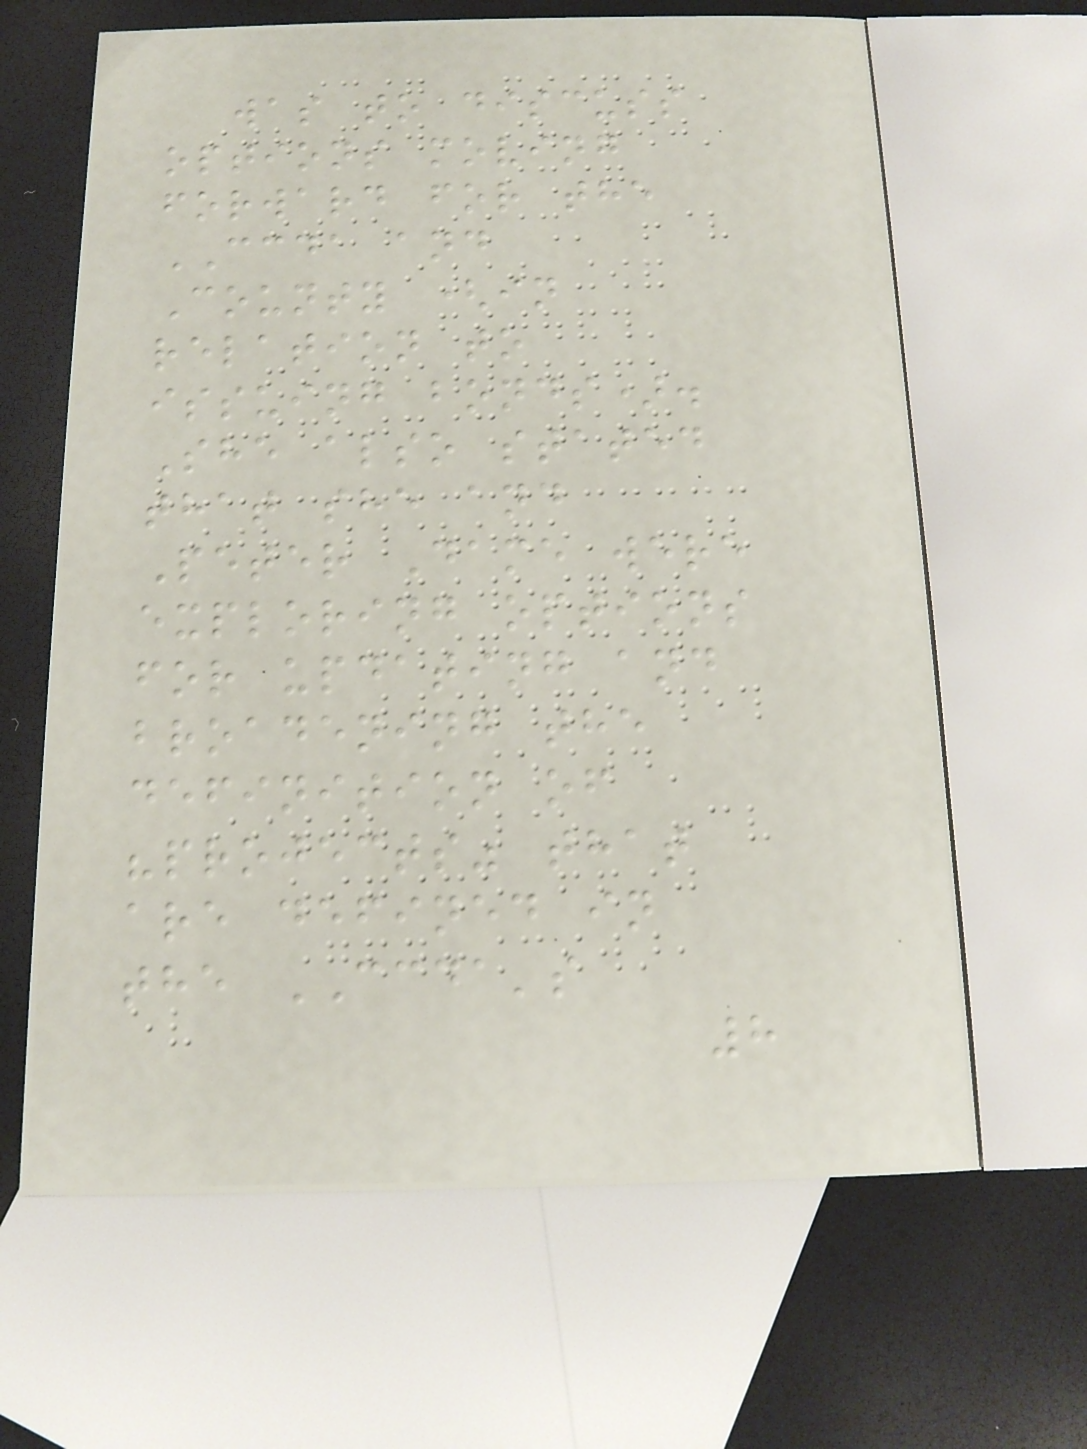was to discuss
options moving
forward for the
CCDA and
County (in
relation to
issuing bonds).
She also stated
that she and
Peter Dame were
exploring options
for updating and
broadening the
definition of
"projects" that
are defined in
the CCDA's
8
